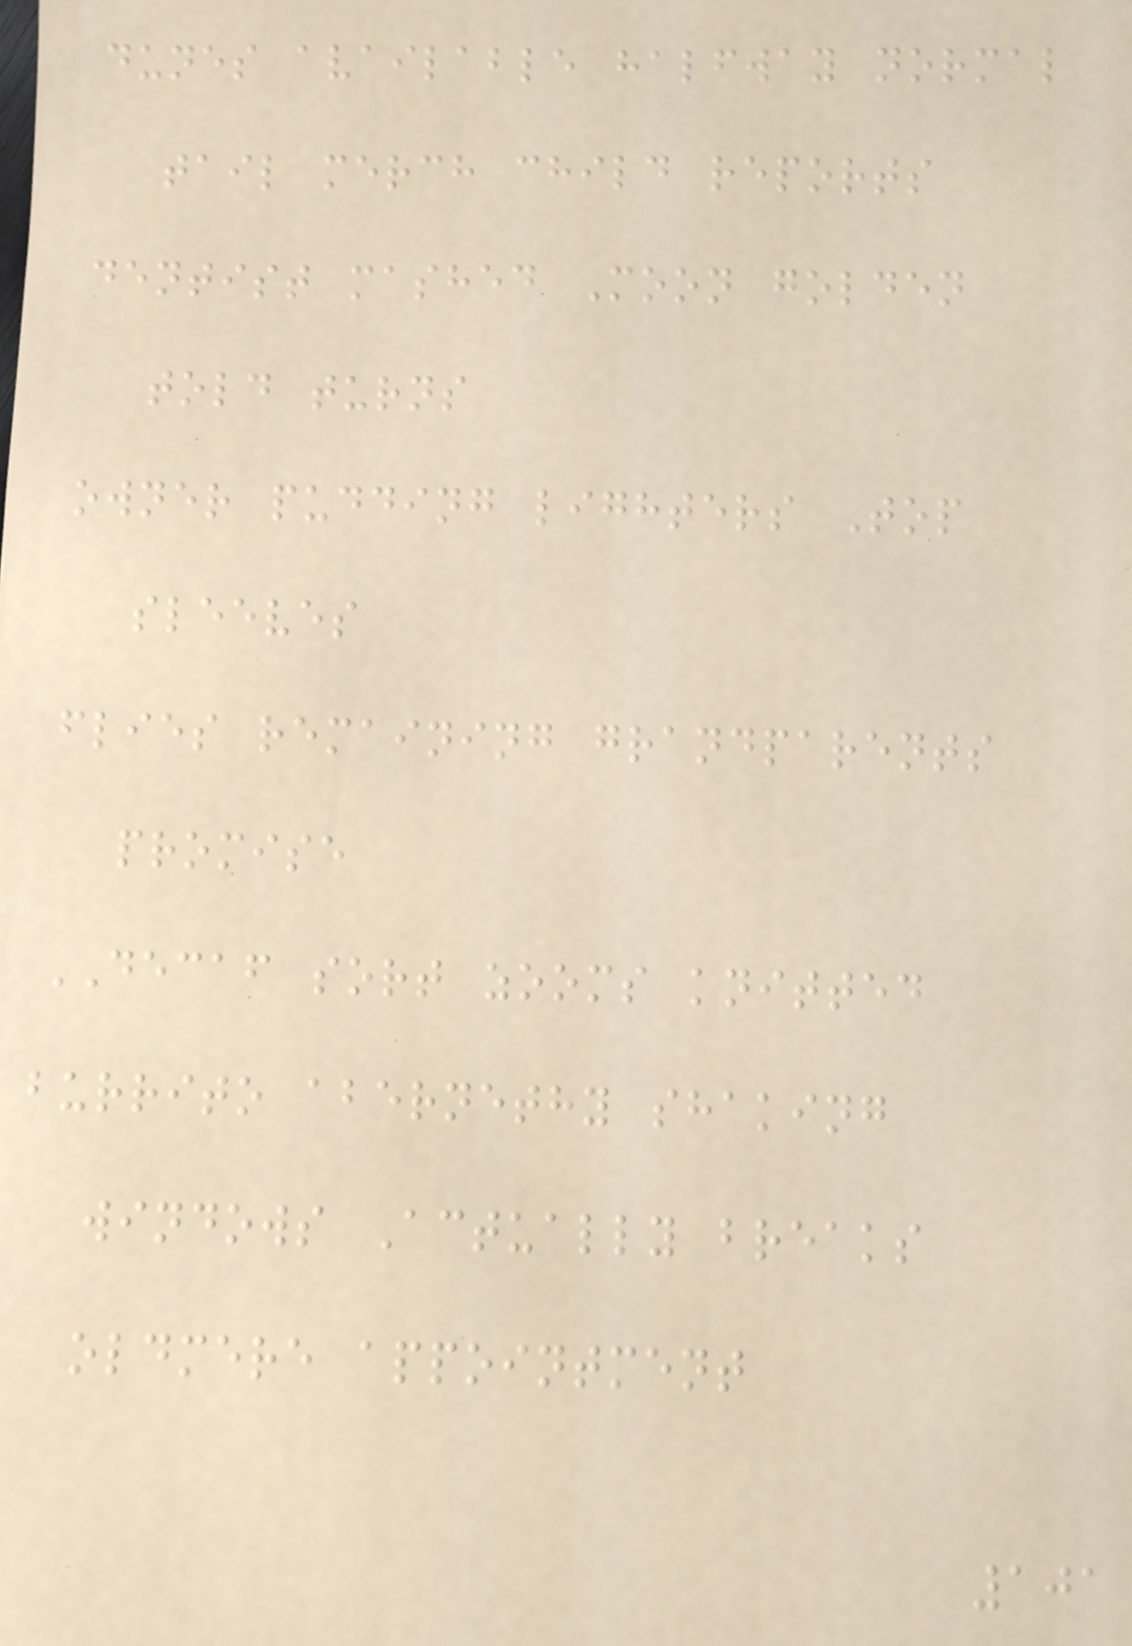dunes available halfway normal
tail merch child reports
dentist mashed Moon golden
told turns
owner pudding lighters Top
sleeves
flies remaining grandparents
promise
DECAF sort zooms knitted
burrito abernethy shaking
windows Actually breaks
oldmere appointment
101
